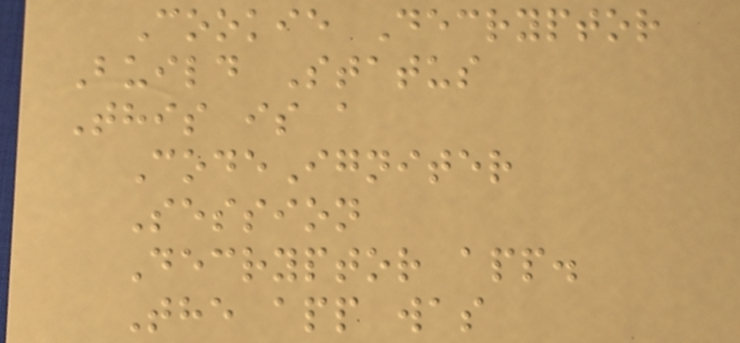Cookie Decryptor
Build Status
This is a
CodeIgniter
Session
Decryptor app.
The app was
